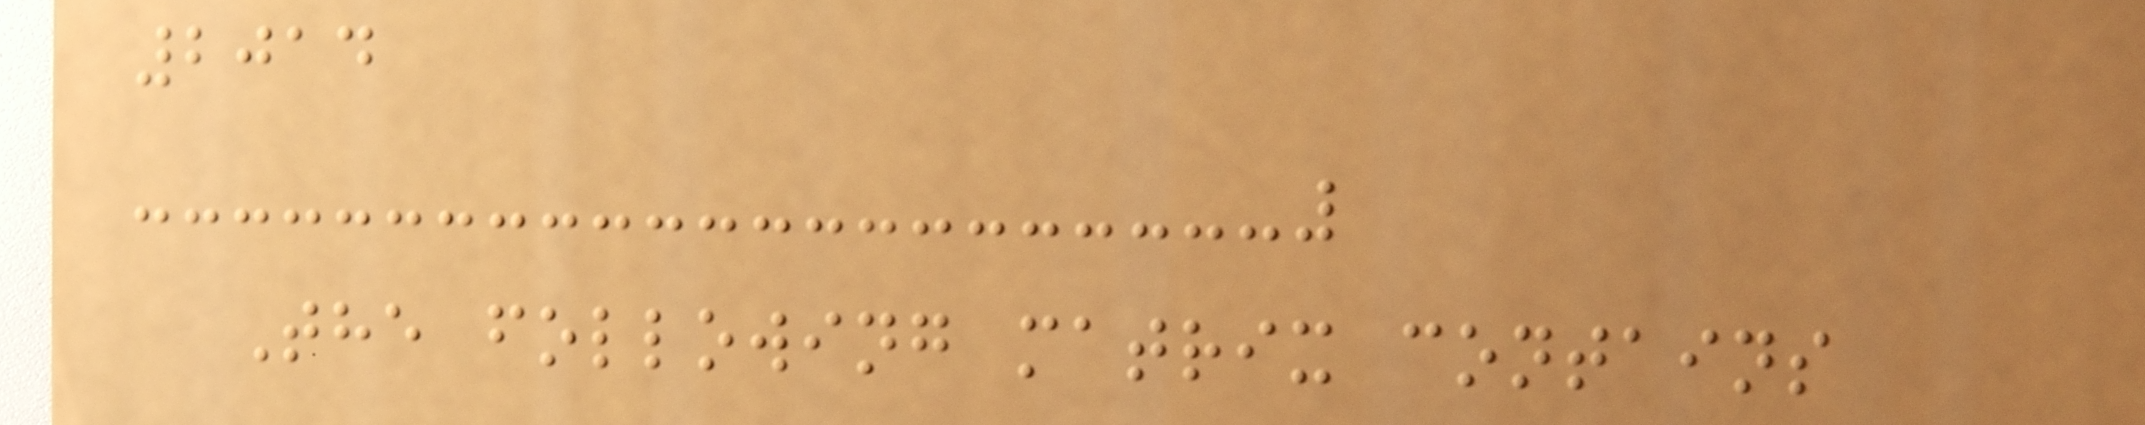2014
The following matrix contains
